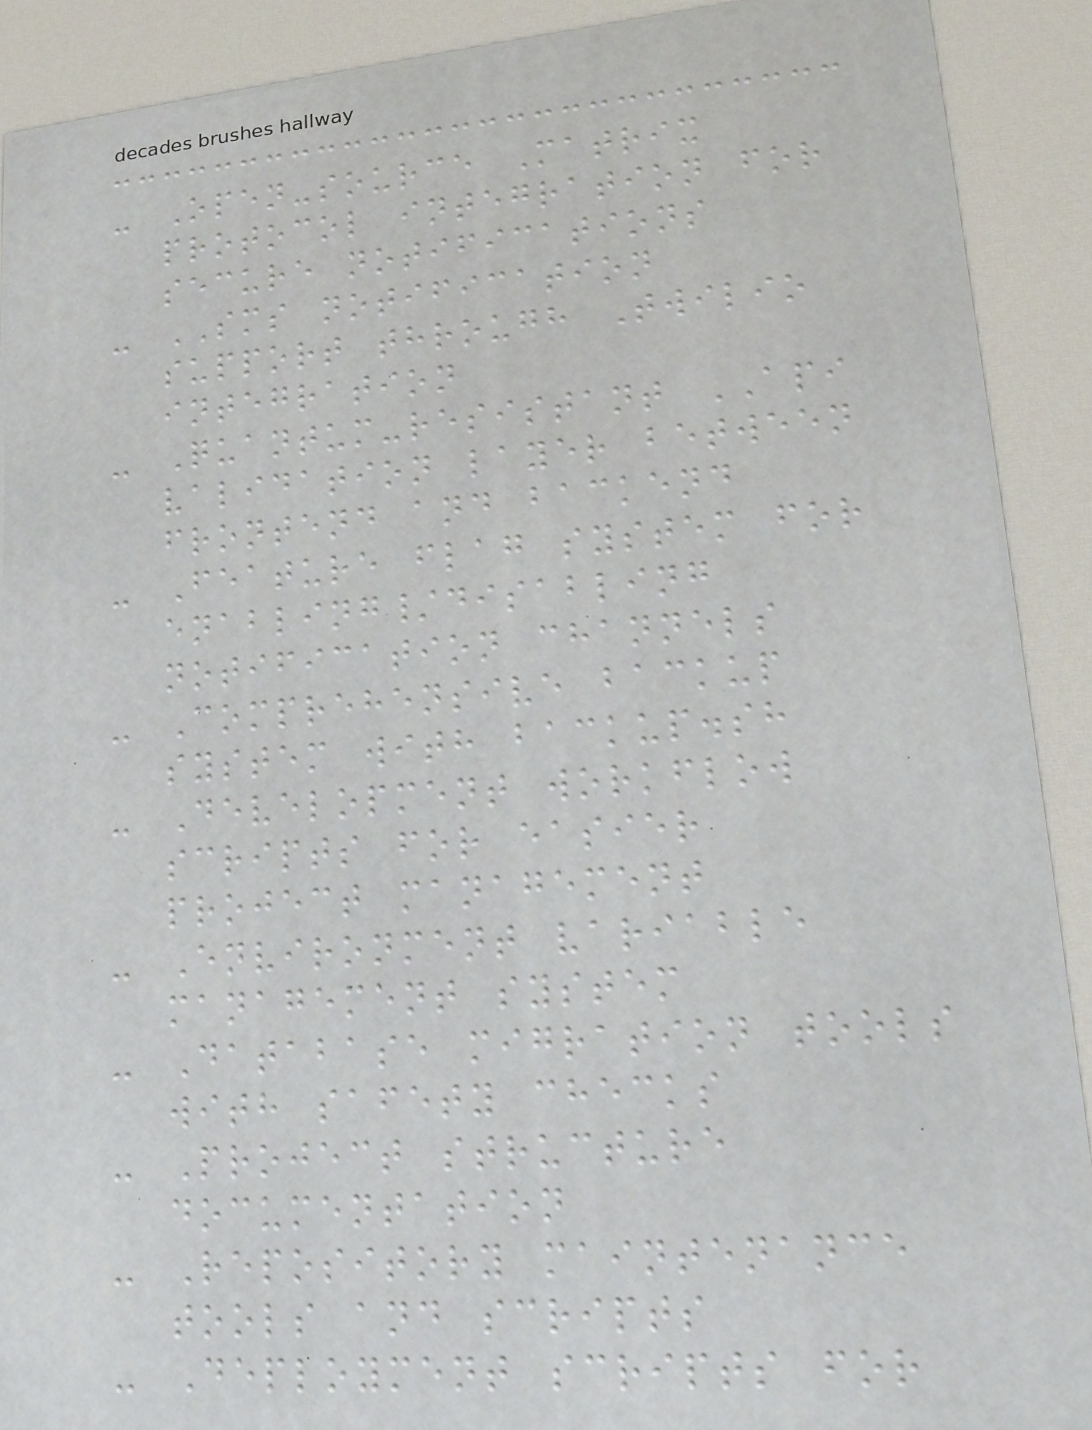- Open-source Matrix
protocol integration for
secure notifications
- SMS notification
support through Twilio
integration
- Quantum-resistant API
validation layer between
frontend and backend
- Feature flag system for
enabling/disabling
notification channels
- Comprehensive backup
system with backup.sh
- Development workflow
scripts for easier
project management
- Environment variable
management system
- Database migration tools
with safety checks
- Project structure
documentation
- Repository maintenance
tools and scripts
- Deployment scripts for
